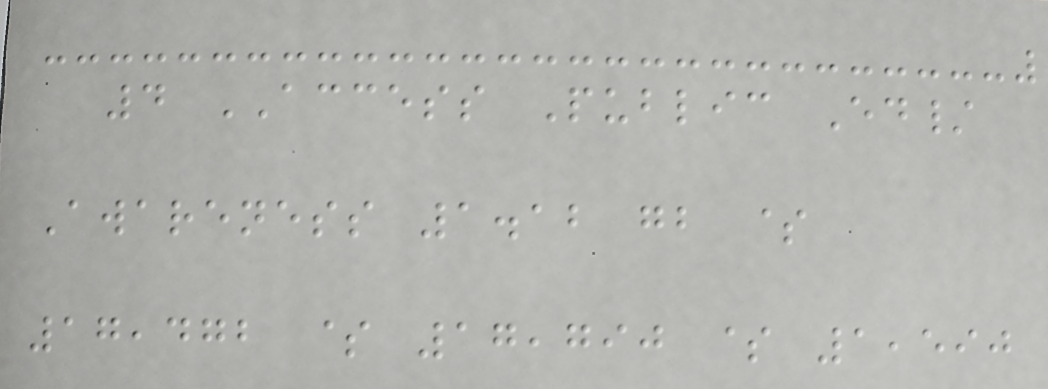4 ACCESS Public Ed/
Awareness 1.12 gb $
17,472 $ 17,790 $ 1,590
